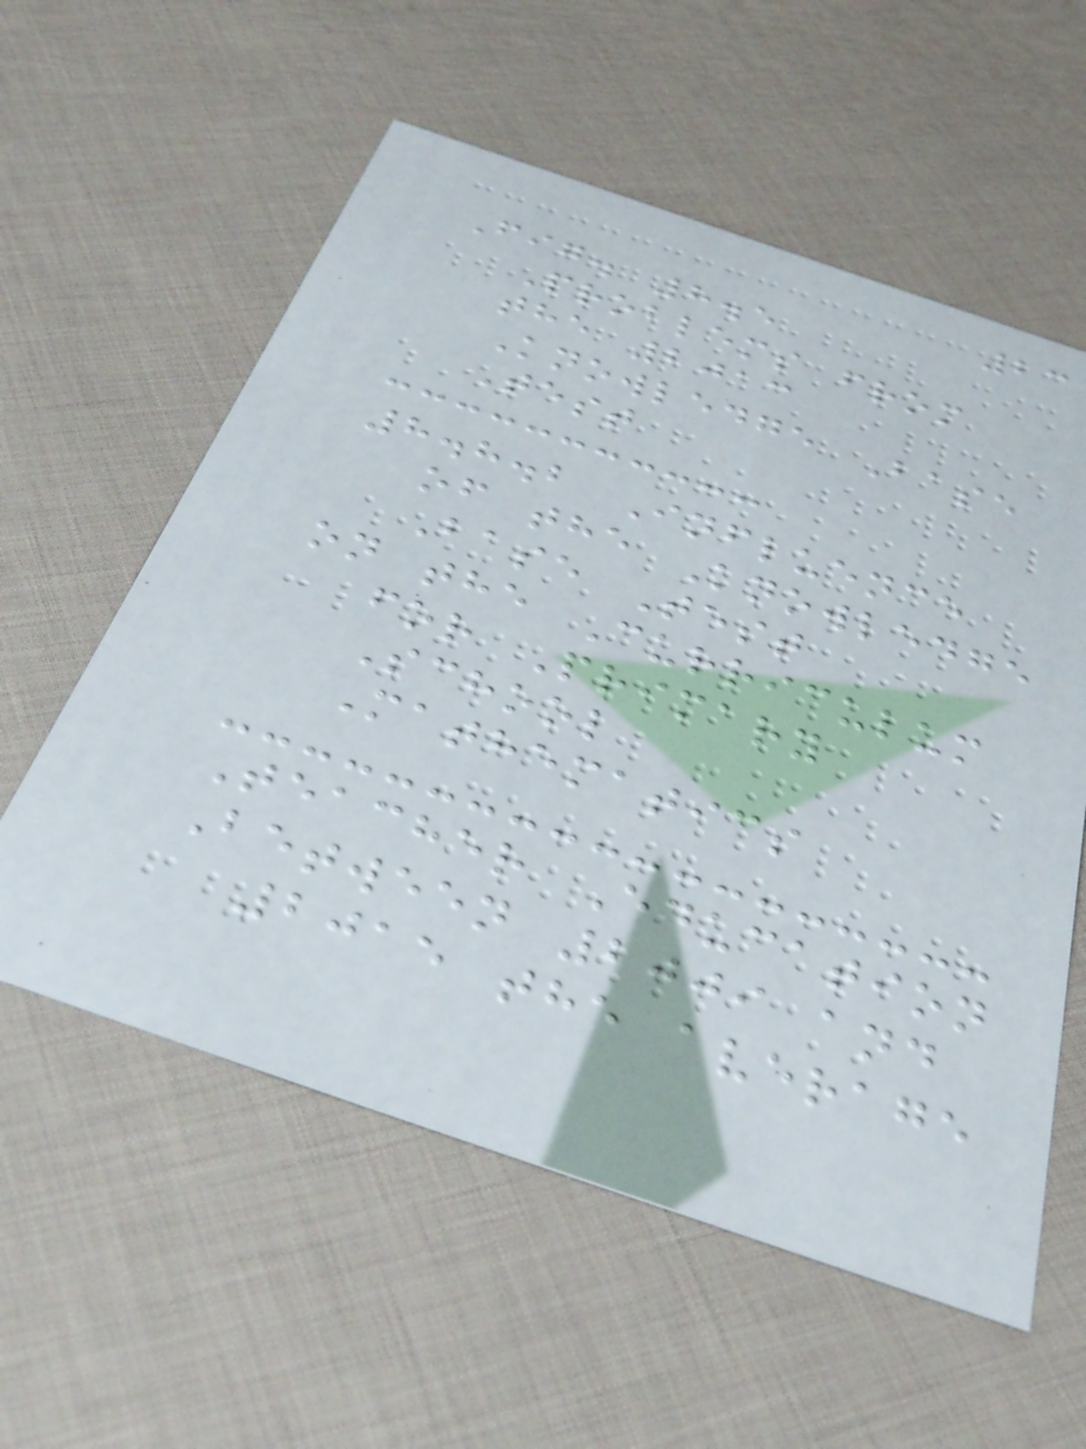23
Fig. 8.5
Problems from
the 2013
Knowledge Base
Test
8.8.2 Influence
of the Knowledge
Base Test
on the Curriculum
for Primary
School
Mathematics
Teacher Education
Between 2009 and
2015 the average
